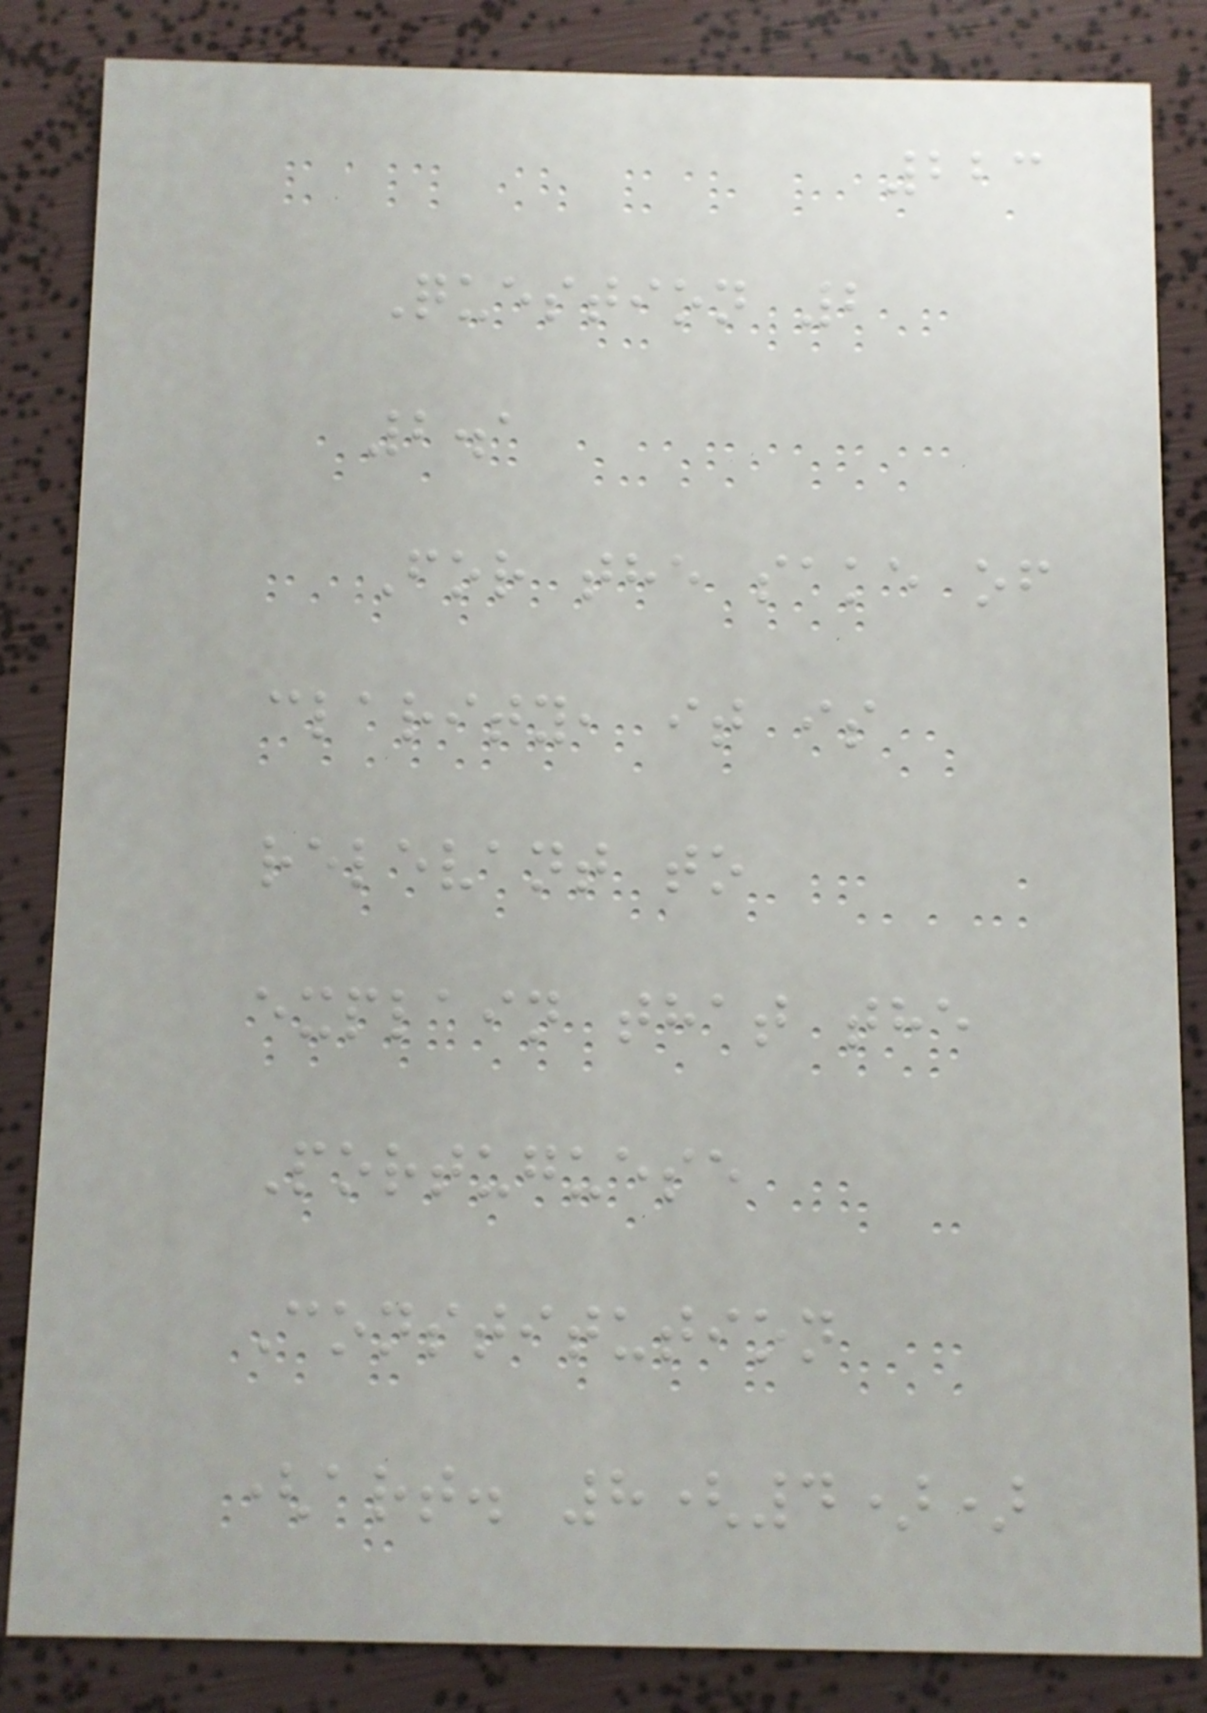223
Question 2
2.1
For the sake of
clarity, it is
relevant to
explain that the
Portuguese
Constitution
(art. 8(4))
